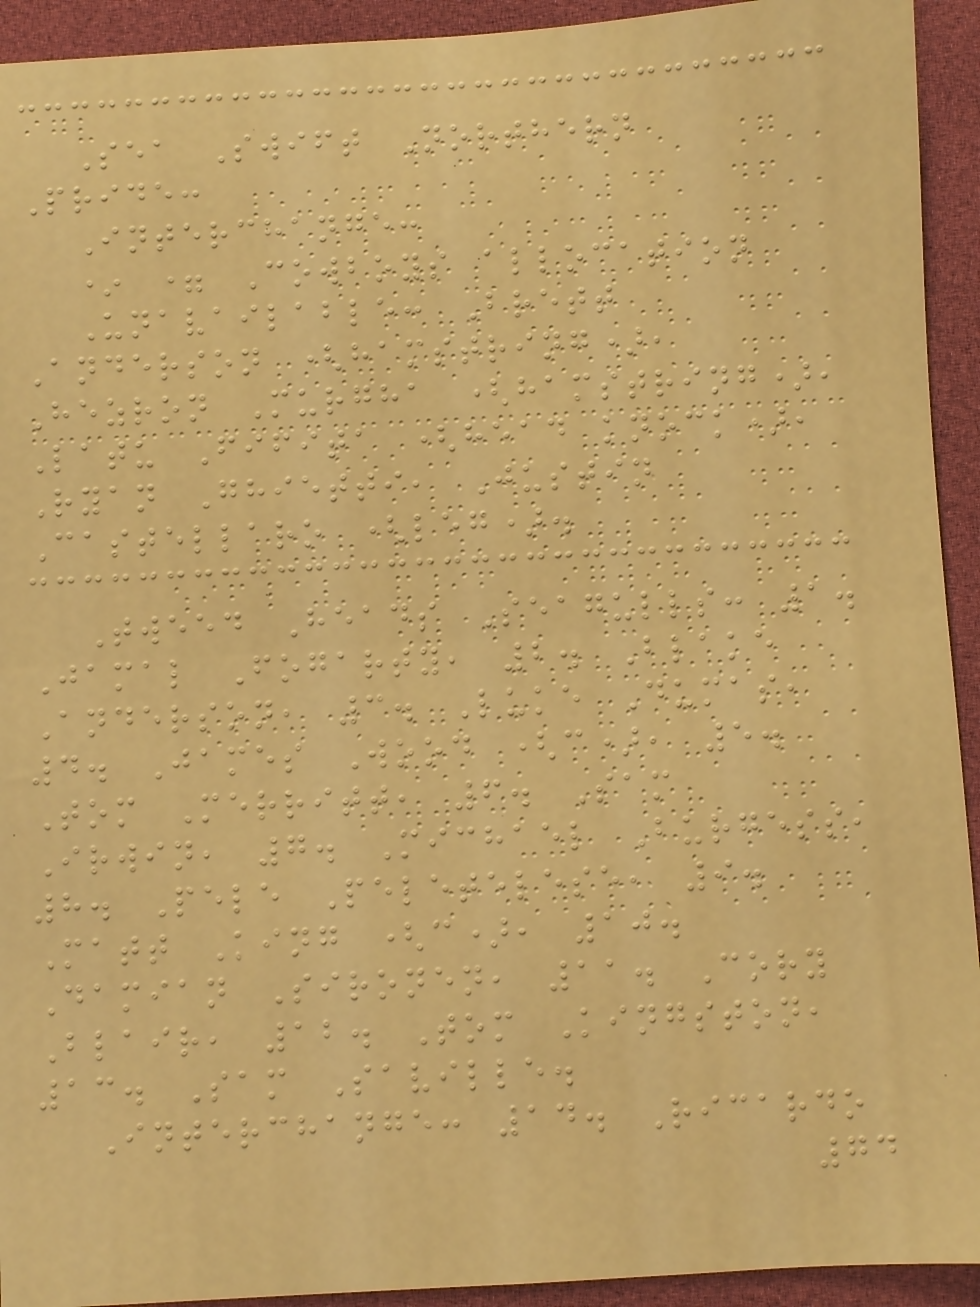Sea Swift Northern
Pride:
Interchange:
* = Cowboys allocation
Unavailable: Brett
Anderson (hamstring),
Hezron Murgha (hamstring),
Latu Fifita (head knock),
Ryan Ghietti, Justin
Castellaro (leg).
Tweed Heads Seagulls: 1.
Jamal Fogarty, 2. Blake
Anderson, 3. Luke Dumas,
4. James Wood (c), 5.
Tom Merritt, 6. Sam
Irwin, 7. Michael Burgess,
8. Pele Peletelese, 9.
Matt King (c), 10.
Damian Sironen, 11. Cory
Blair, 12. Tom Kingston,
13. Sam Saville.
Interchange: 14. Ricardo
74
